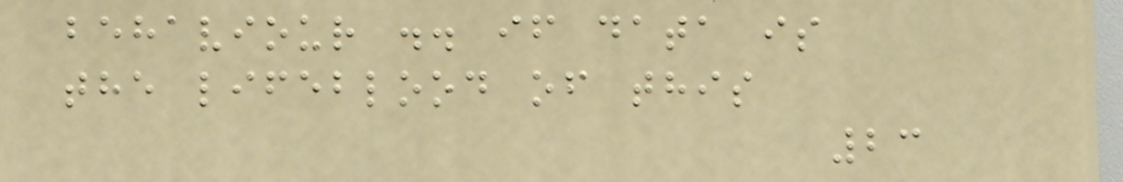behaviour .. if data is
the lifeblood of this
23
